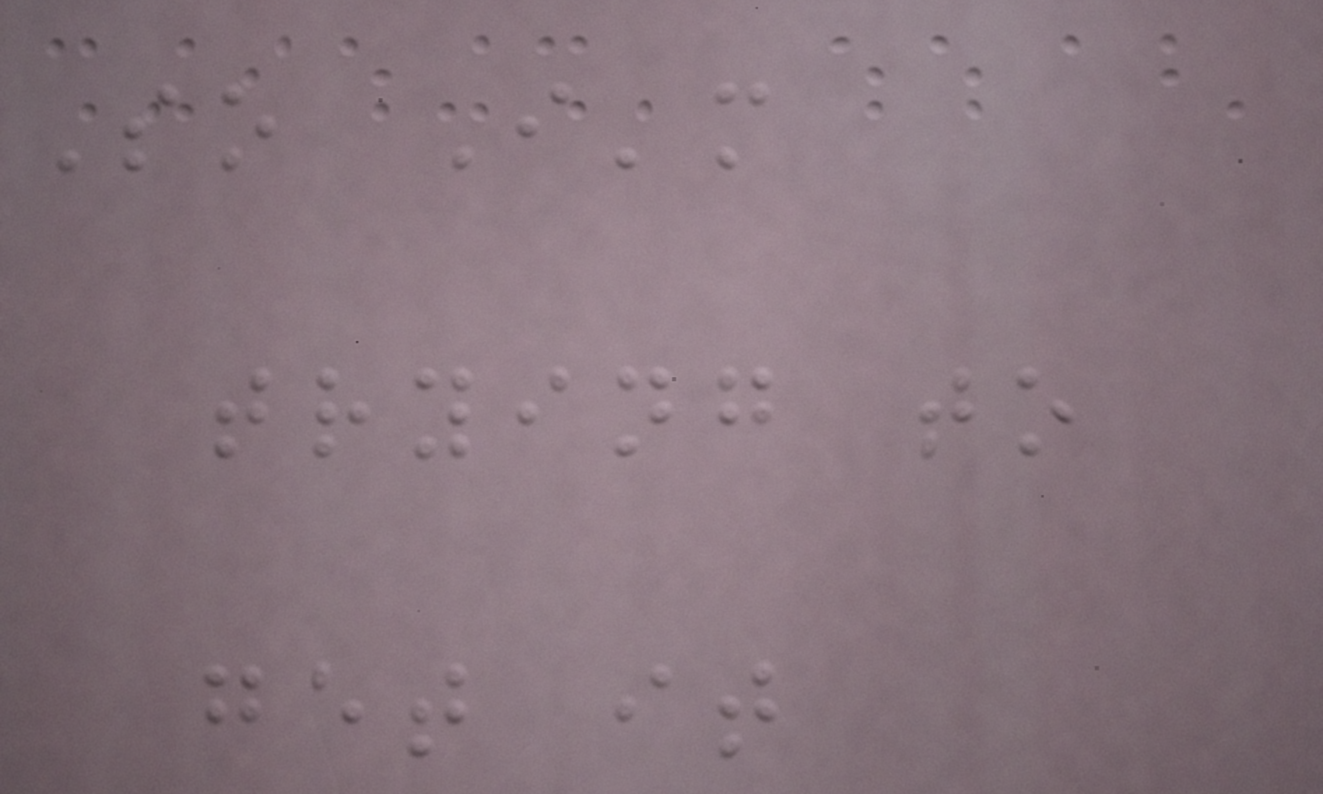So I'm
trying to
get it
